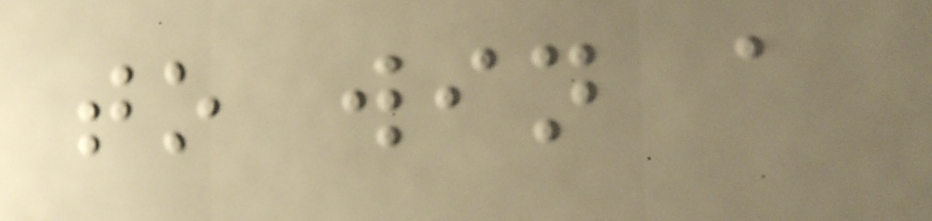to win a
